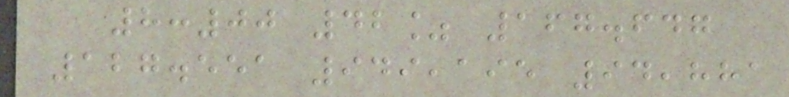8:00 42% 167.647
127.551 949,195 94,881
